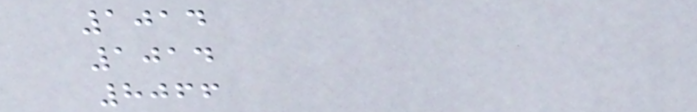1014
1014
8066
